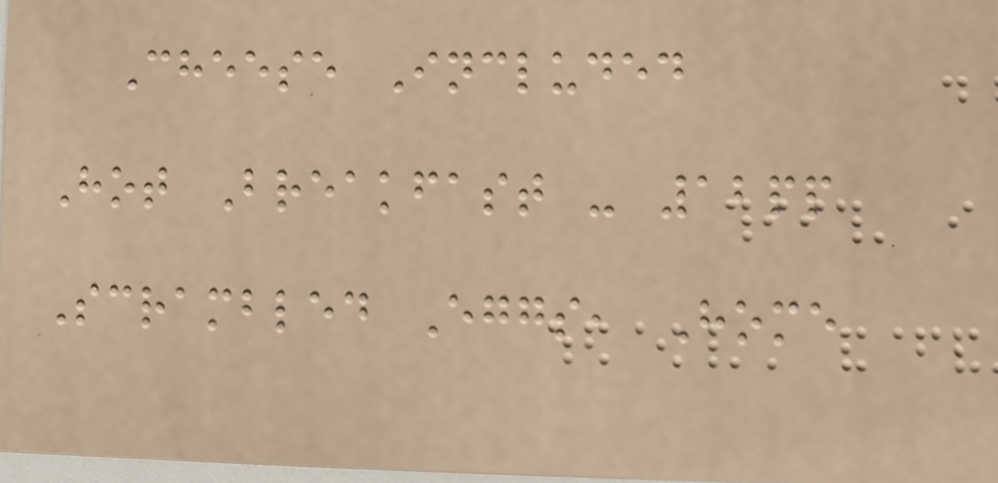Cheese Included
Hot Breakfast - 12pp
Scrambled Eggs, Home
